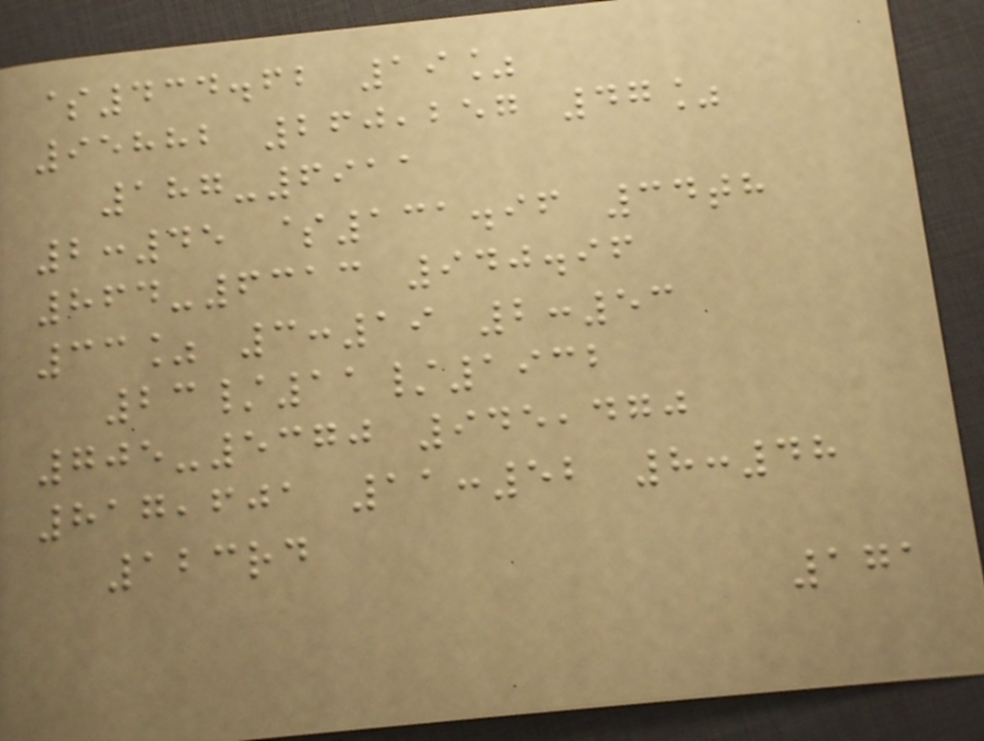$434.62 19%
95882 260,257 47%
187-6911
2:45 $131.96 34th
864-6313 940.96
33% 3:19 2:53
23/11/1932
705-5370 945,470
817,601 11:52 8:48
123rd
171
